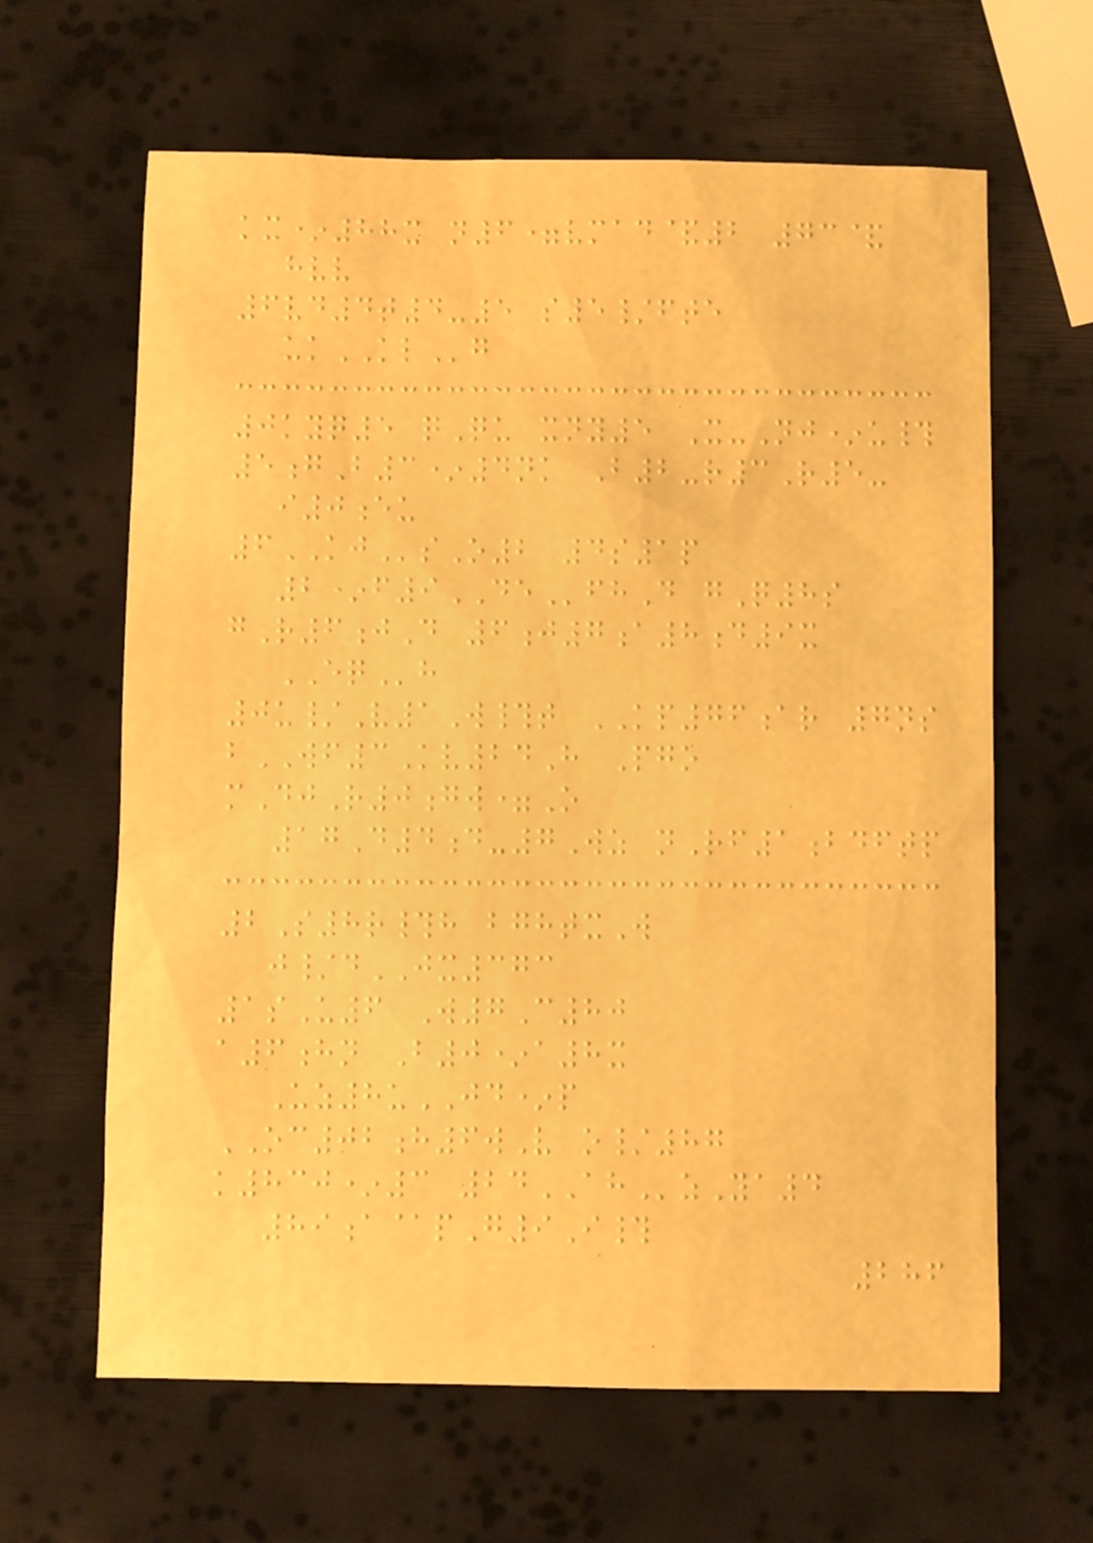kx*88x n6=vmad&2 73&
hvv
6vd4t4-5 s5/fte
ukKLg
0kyq5 qQu xny5 X-Nj*u#
5gB3*4nk B2-r3R5-
i0eu
6KJsO2 4s1p
2*f9DEfhD gQ8s
gR6jD 6j7a8d9x
EQh
0u/V1W#t KP76ar 7ns
bWF3Kv24H Pgo
mDjR0gw=O
17D4d-7Wz nRf1bdftp
2S8r#h bghtxW
j/dJX373
1sU6 W7C80
a6hn B0*a8x
Uz8uJD*p
OC02h6wV o/87
k830*3 24AHzYa4
89a@pG9I#
286
